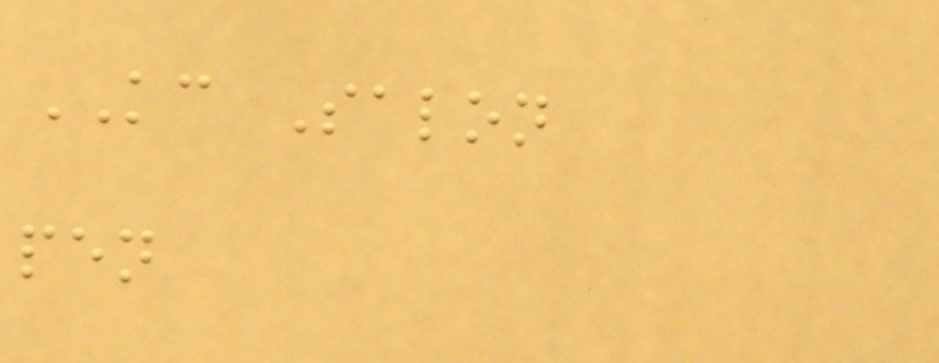KC Salon
pen
